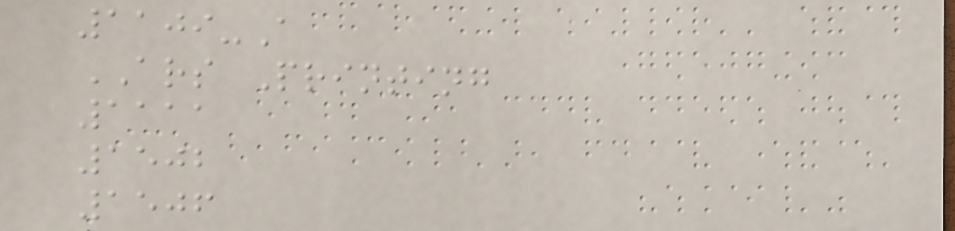1109-A
ARS Printing
1111
1502
1506
